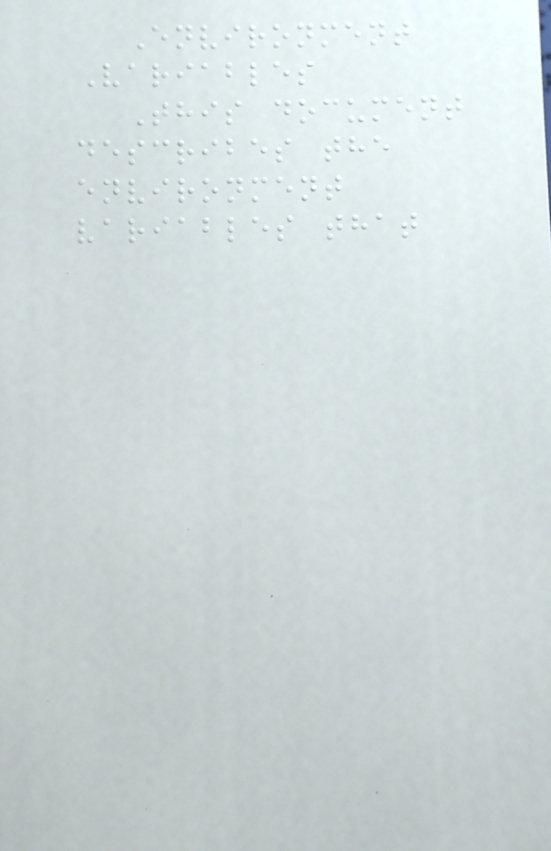Environment
Variables
This document
describes the
environment
variables that
